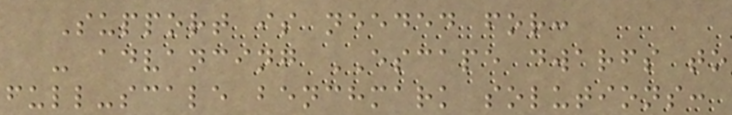Support is needed for:
- advancing ESCAPE dwarfs to
full-scale benchmark solutions:
